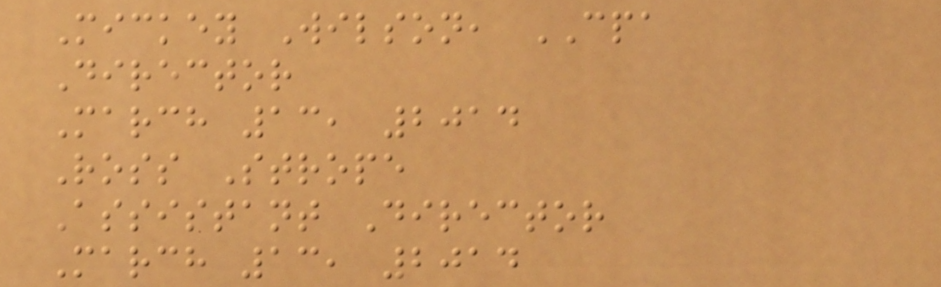Mickey Wilson, CPA
Director
March 13, 2014
Ross Strope
Assistant Director
March 13, 2014
